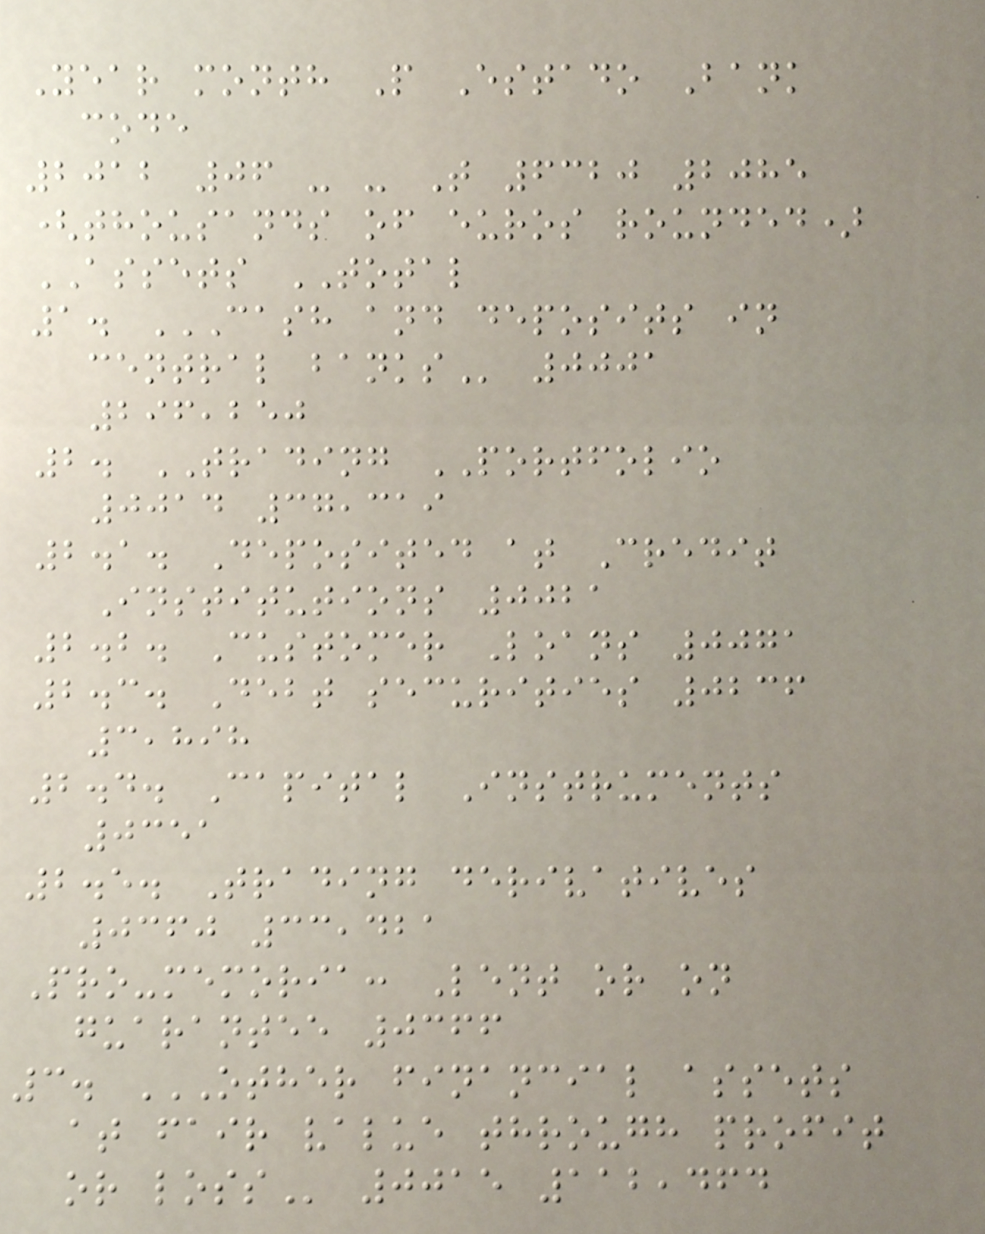Year month P Estado Bank
code
2012 06 - - T 6320 2085
(thousands of euros rounded)
ASSETS TOTAL
1. CASH AND DEPOSITS IN
CENTRAL BANKS 0001
296,250
2. TRADING PORTFOLIO
0014 37,319
2.1. Deposited at Credit
Institutions 0021
2.2. Customer Loans 0071
2.3. Debt securities 0236
3,898
2.4. Capital Instruments
0351
2.5. Trading derivatives
0360 33,421
Pro-memoria: Lent or on
guarantee 0366
3. OTHER FINANCIAL ASSETS
AT FAIR VALUE THROUGH PROFIT
OR LOSS 0015 112,464
